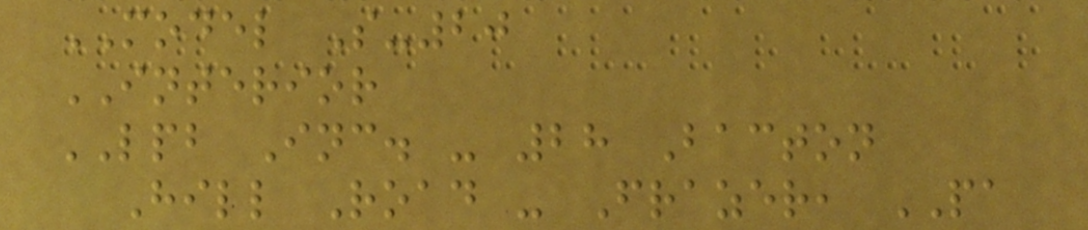MODEL S-20
INTERIOR
LPB Inc. - 28 Bacton
Hill Road - Frazer, PA
